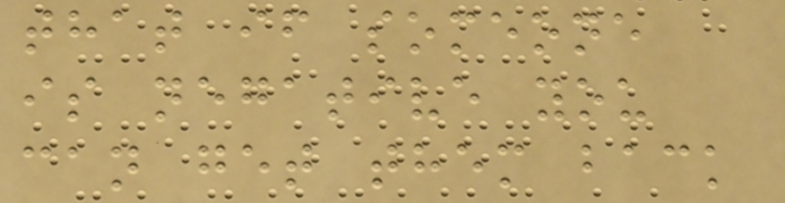that if someone
is negative you
can get them back
